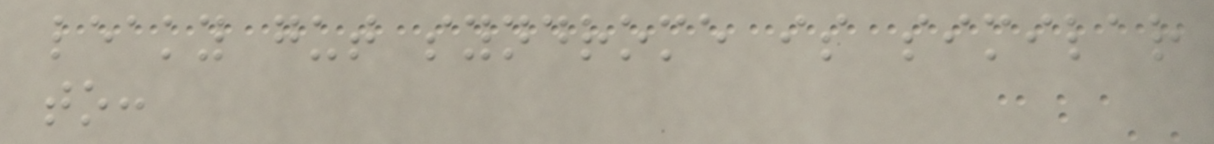leaky gut syndrome is similar
to:
